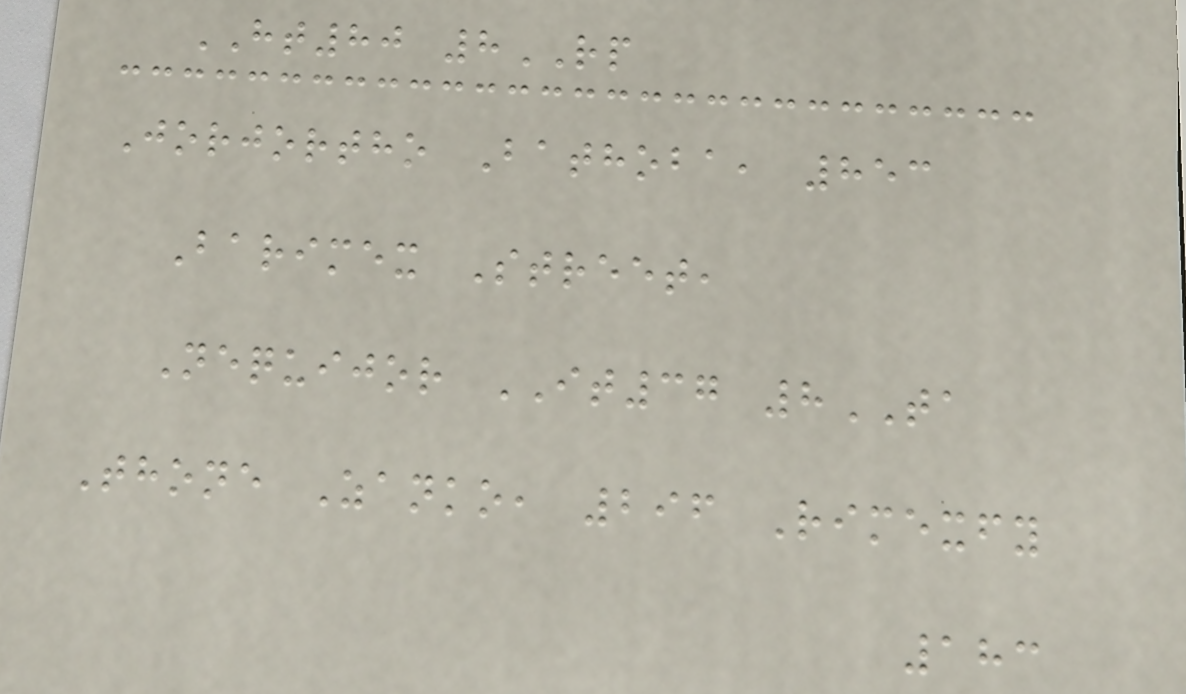HT80 8RP
Jorjortho Bathoba, 853
Barimex Street,
Nequijor IT37 8TA
Thone Zanko, 296 Rimexfy
183
